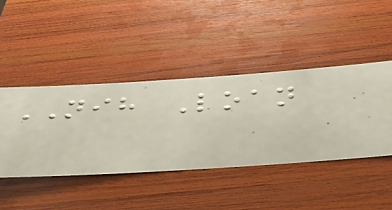NIH Loan
